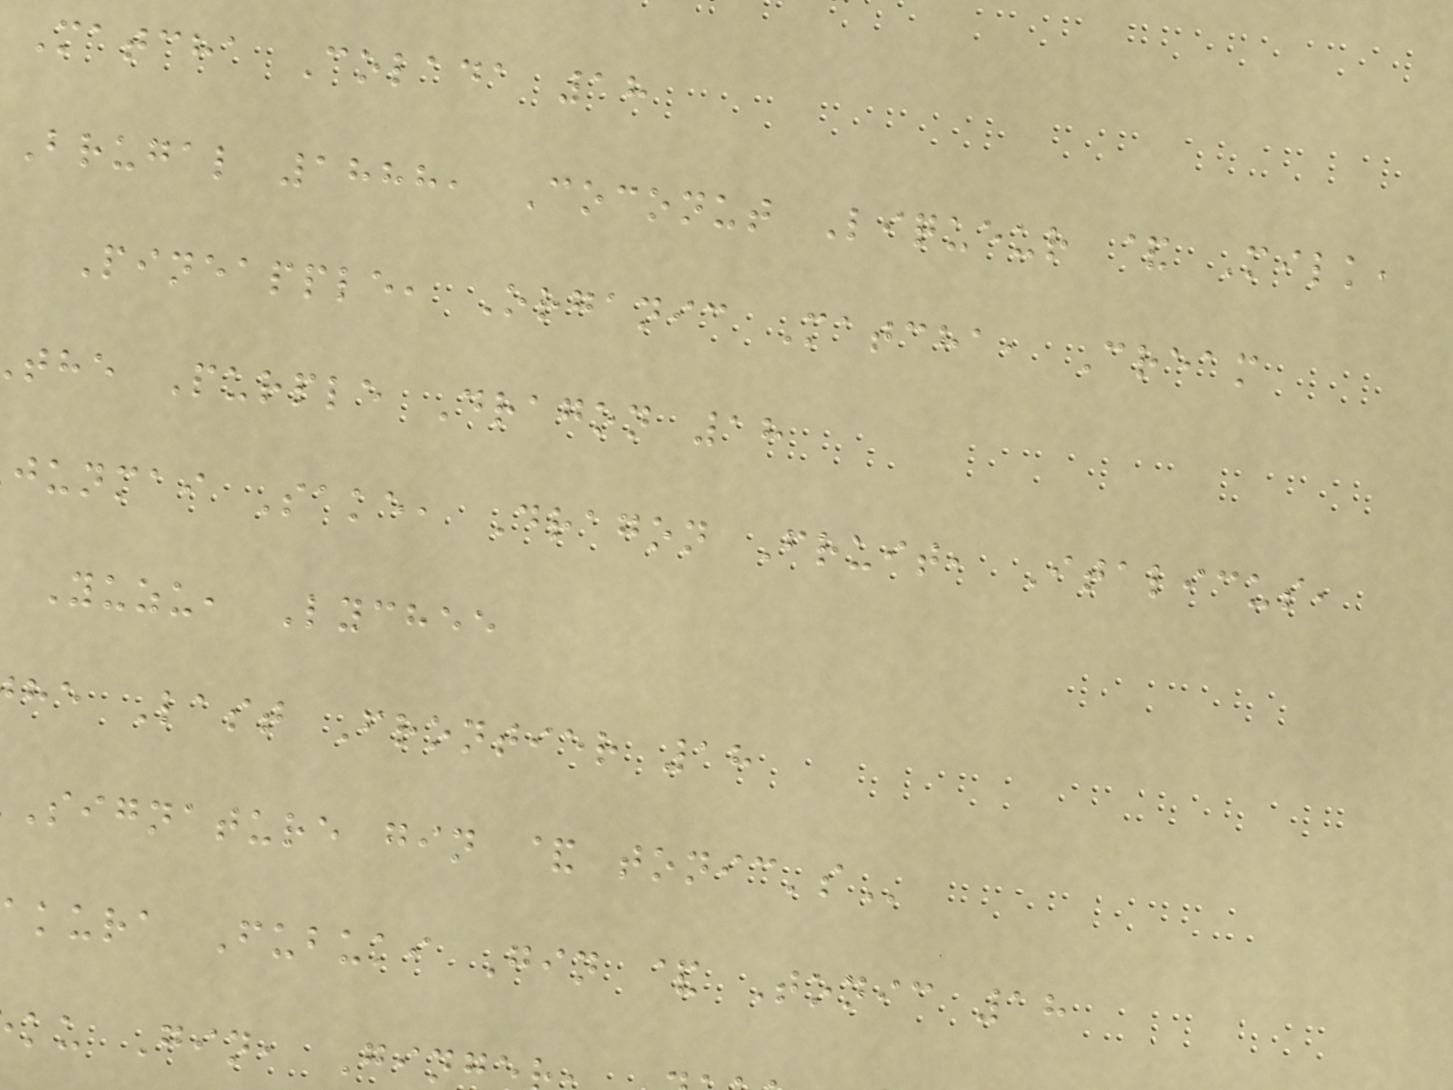Matcha Colada 18
Brugal 1888, Coconut Liqueur & Milk,
Pineapple, Organic Matcha, Cream
the Purple Dragon 18
junmai Sake, Dragon Fruit, Italicus,
Yuzu, Lychee
he Last Frontier 18
signature gin &
akura Fubuki Gin & Tonic 18
ku Gin, Ging
